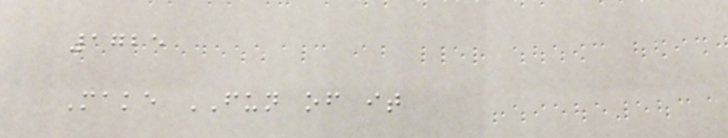1725
Make FUN of it
